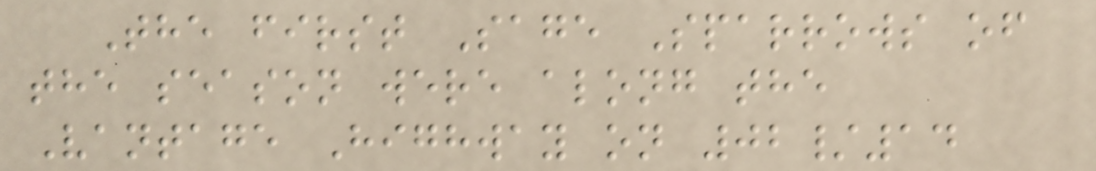The first Sage Sparrows of
the season were along the
Vantage Highway on 02/14
